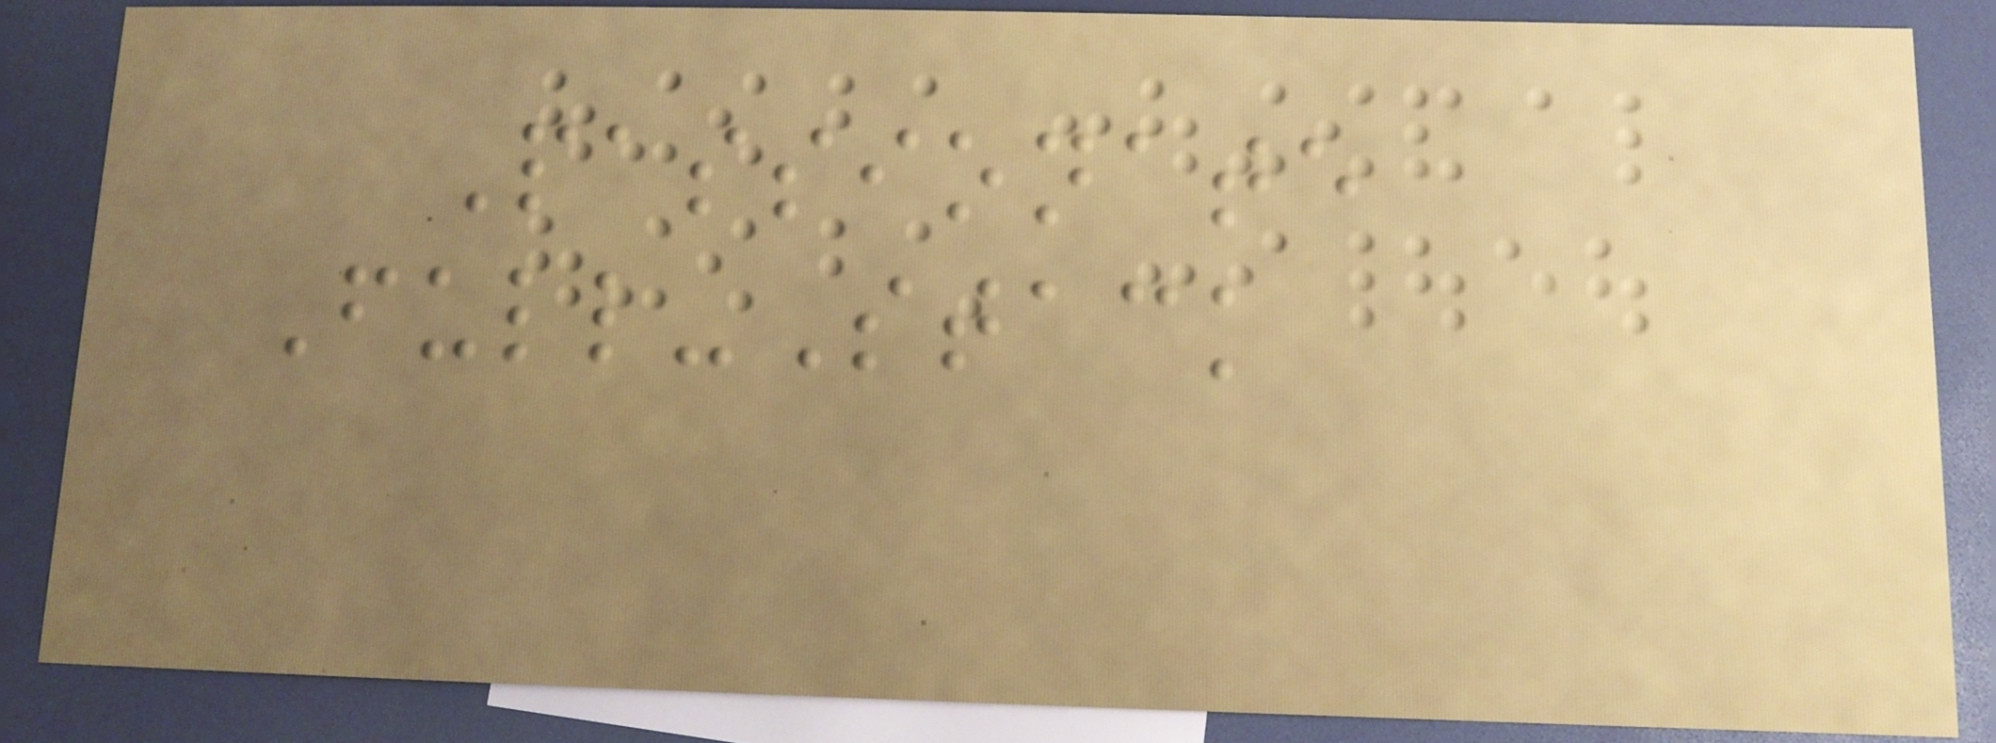Passionate
Full-Stack
